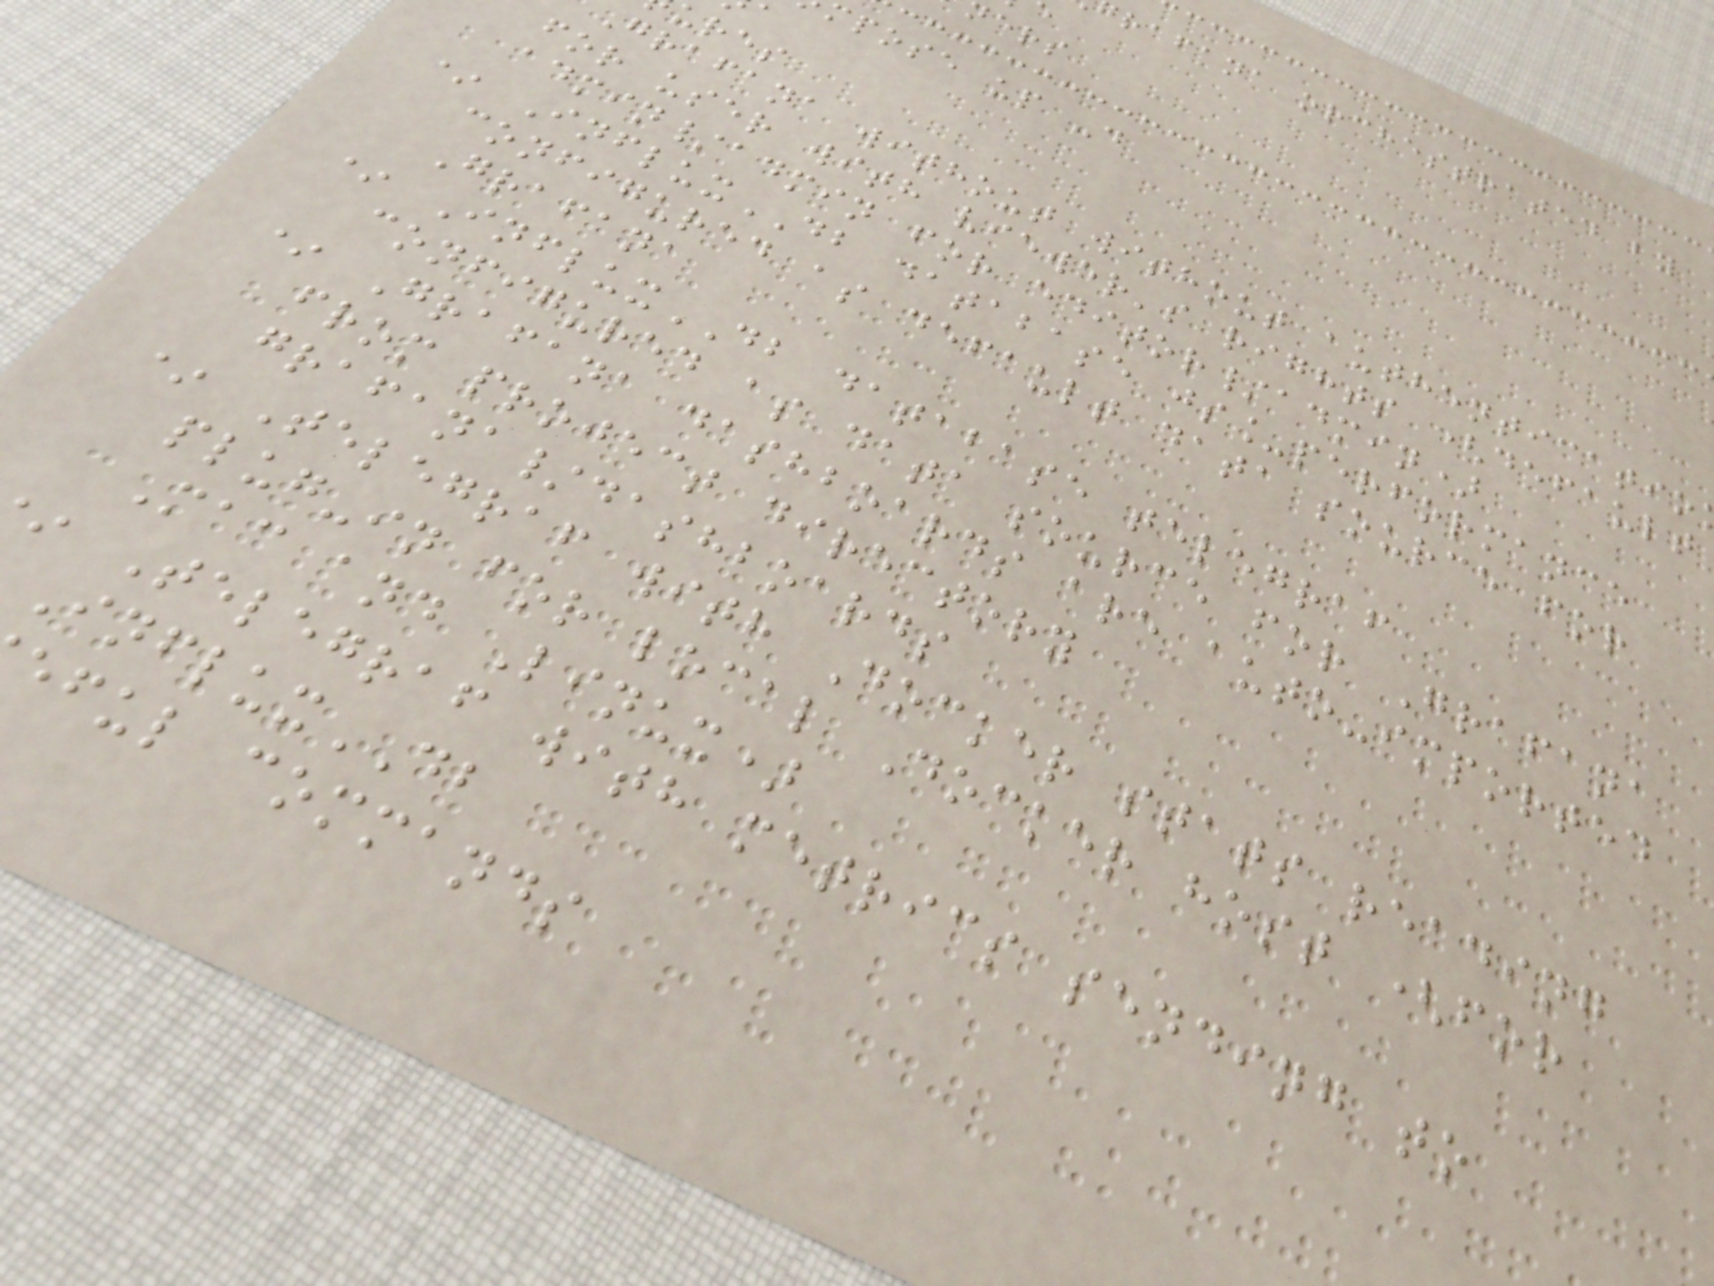rafana orchestrated by
mpose up -d
ures
Grafana without without authenticatio
for user with viewer's rights (default
admin/admin for editor/admin)
* InfluxDB database js_performance
configured as default data source for
Grafana
* InfluxDB database telegraf
configured as data source for Grafana
* Grafana dashboards are auto-imported
from project directory
grafana/dashboards
* Telegraf with Docker stats reading
plug-in for local Docker host (for
Mac and Linux)
Telegraf with metrics sending to
InfluxDB
eful commands
